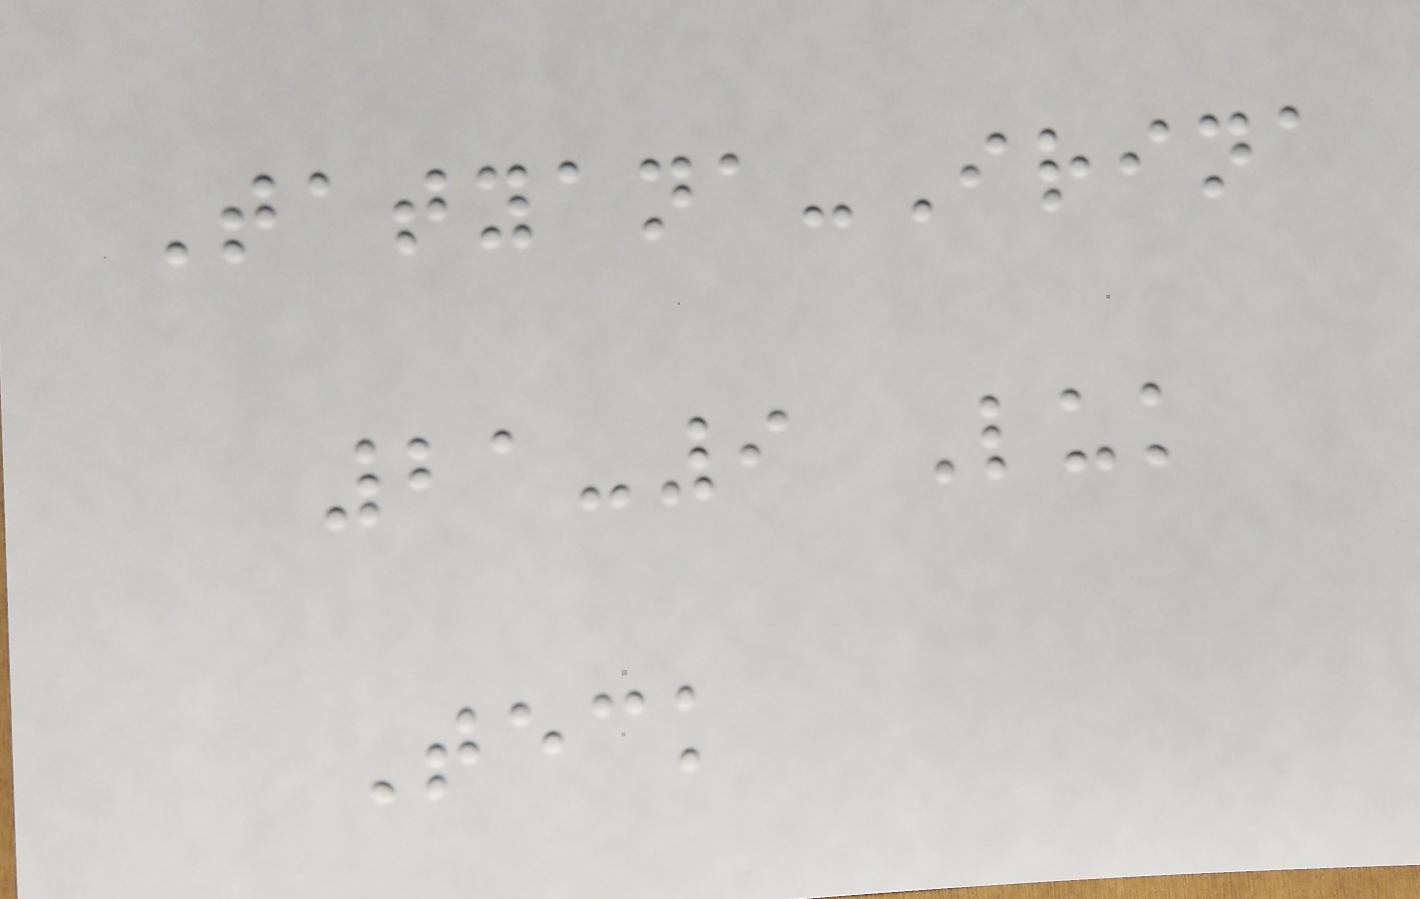Tatyana-Irina
21-9 Luk
Teck
